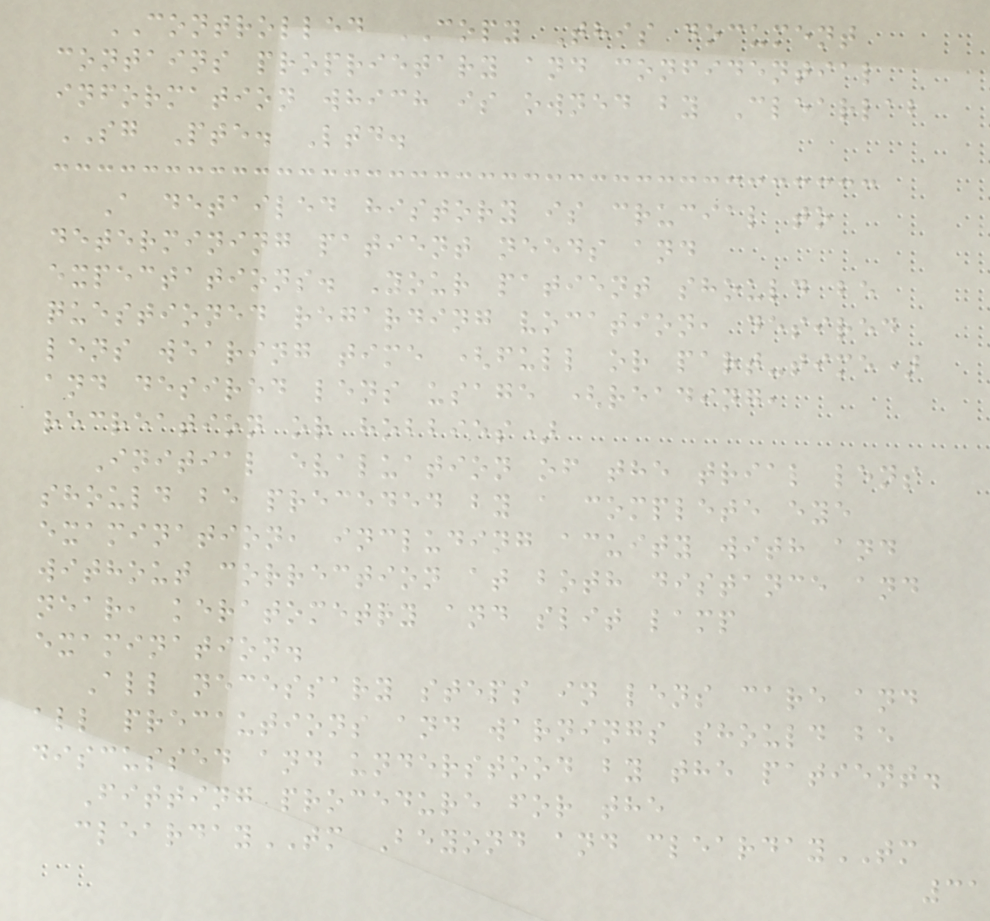CONTROLLED COPY This document
contains proprietary and confidential
information which is owned by Clearlab
SG Pte. Ltd.
A detailed history is crucial to
determining patient needs and
expectations. Your patient should be
questioned regarding vocation, desired
lens wearing time (full or part-time)
and desired lens usage (reading,
recreation or hobbies)
Initial evaluation of the trial lens
should be preceded by a complete eye
examination, including acuity with and
without correction at both distance and
near, keratometry and slit lamp
examination.
All necessary steps in lens care and
all precautions and warnings should be
discussed and understood by the patient.
Fitting procedure for the
cleardayTM Beyond and cleardayTM
31
